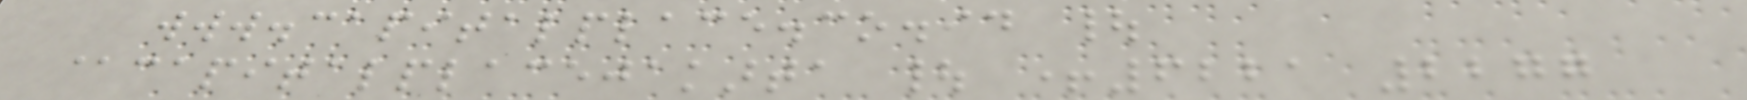www.capitalplace.co.id |
@capitalplacejakarta | +6221 2277
